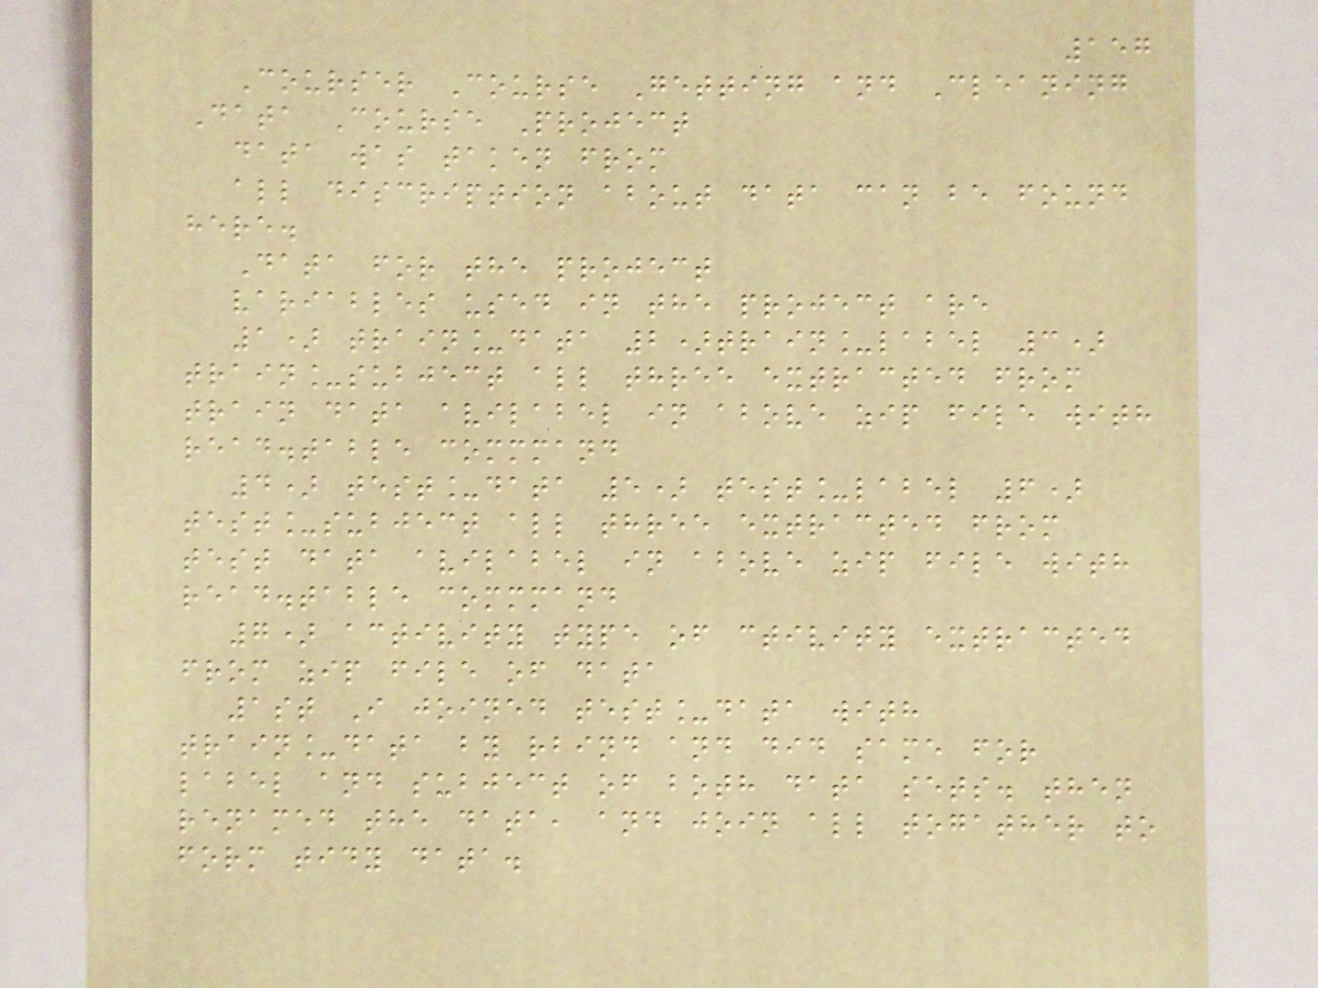157
Courser Course Getting and Cleaning
Data Course Project
data was taken from
all discription about data can be found
here.
Data for the project
variables used in the project are
1) train_data 2)train_label 3)
train_subject all three extracted from
train data avilabel in above zip file with
read.table commmand
4) test_data 5) test_label 6)
test_subject all three extracted from
test data avilabel in above zip file with
read.table commmand
7) activity type of ctivity extracted
from zip file of data
1st I joined test_data with
train_data by rbind and did same for
label and subject of both data sets. then
renamed the data, and join all togather to
form tidy data.
